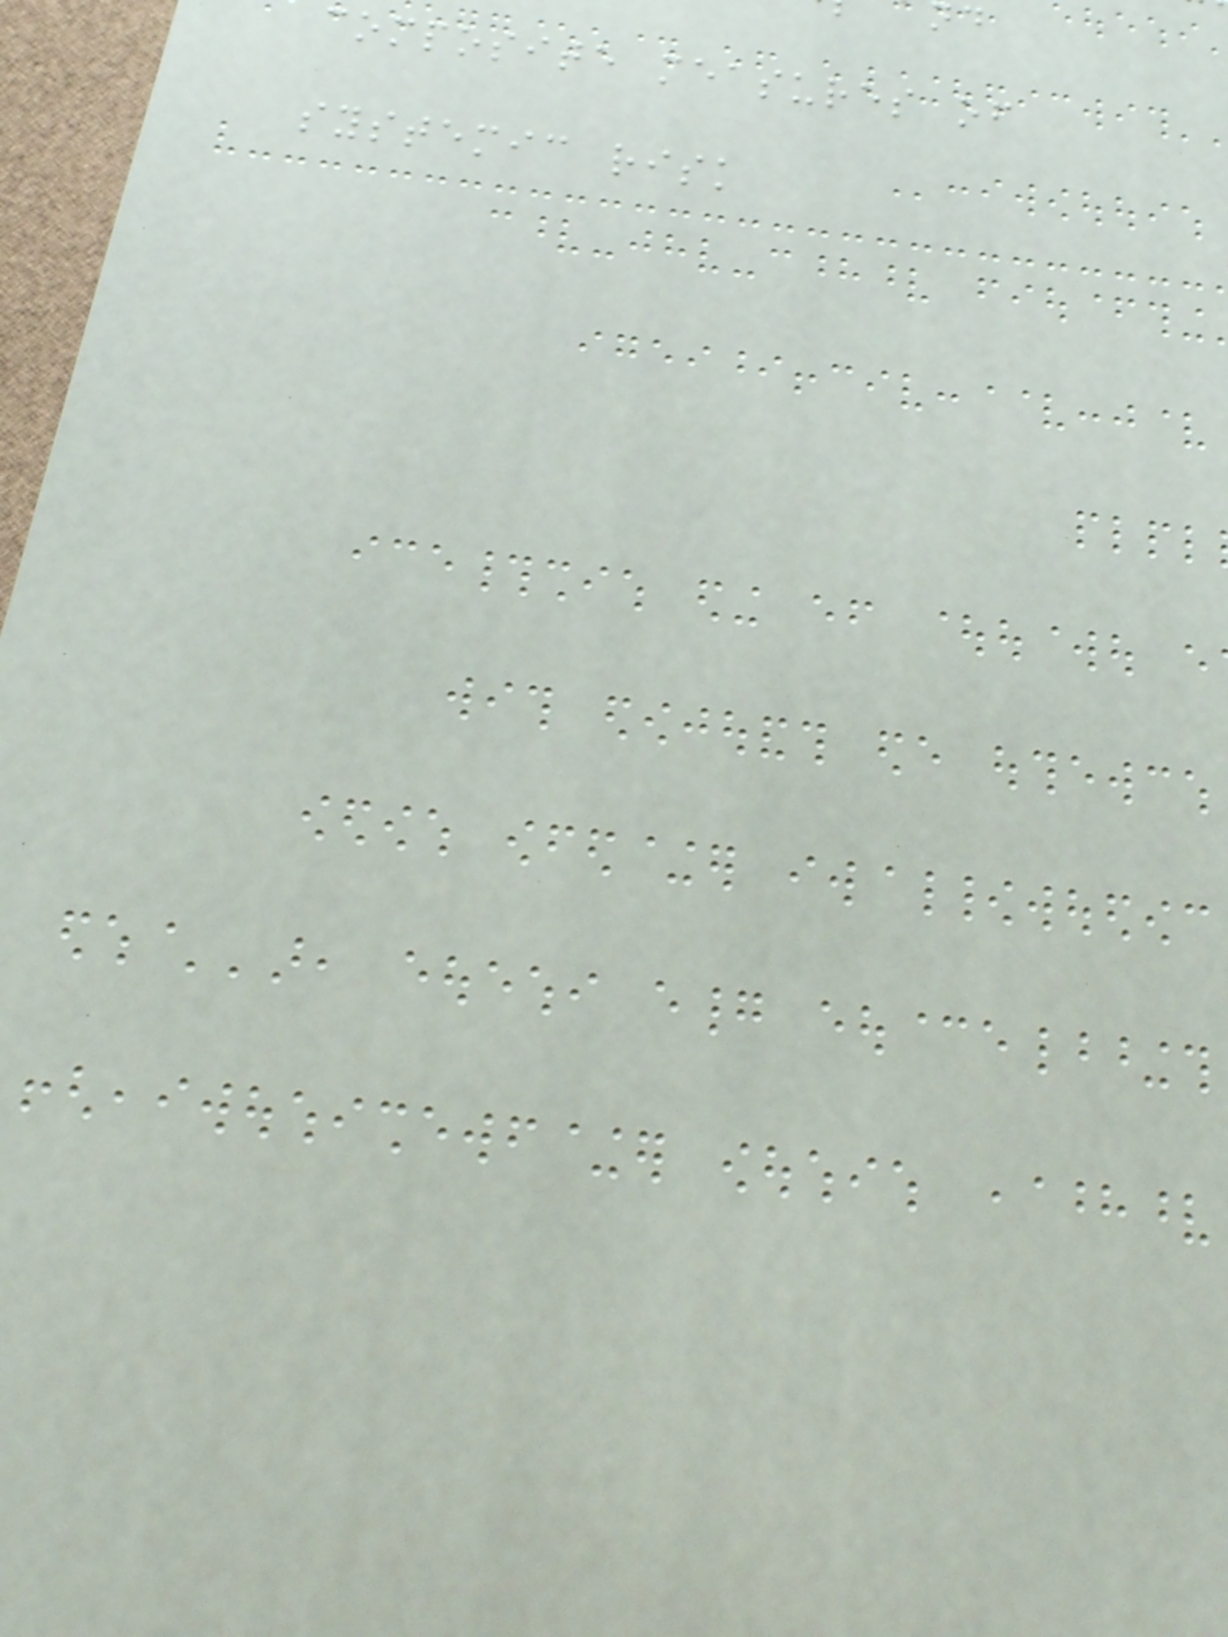composite measures of
systemic risk
